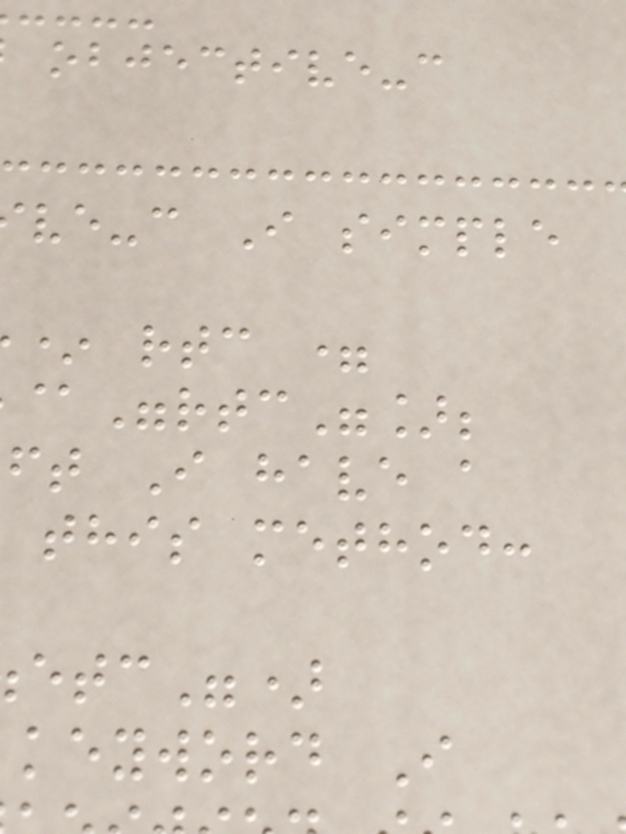objective-c
ve-c I simple
* rtc =
@"rtc"];
ft I have a
this method:
etc")
keyword I
